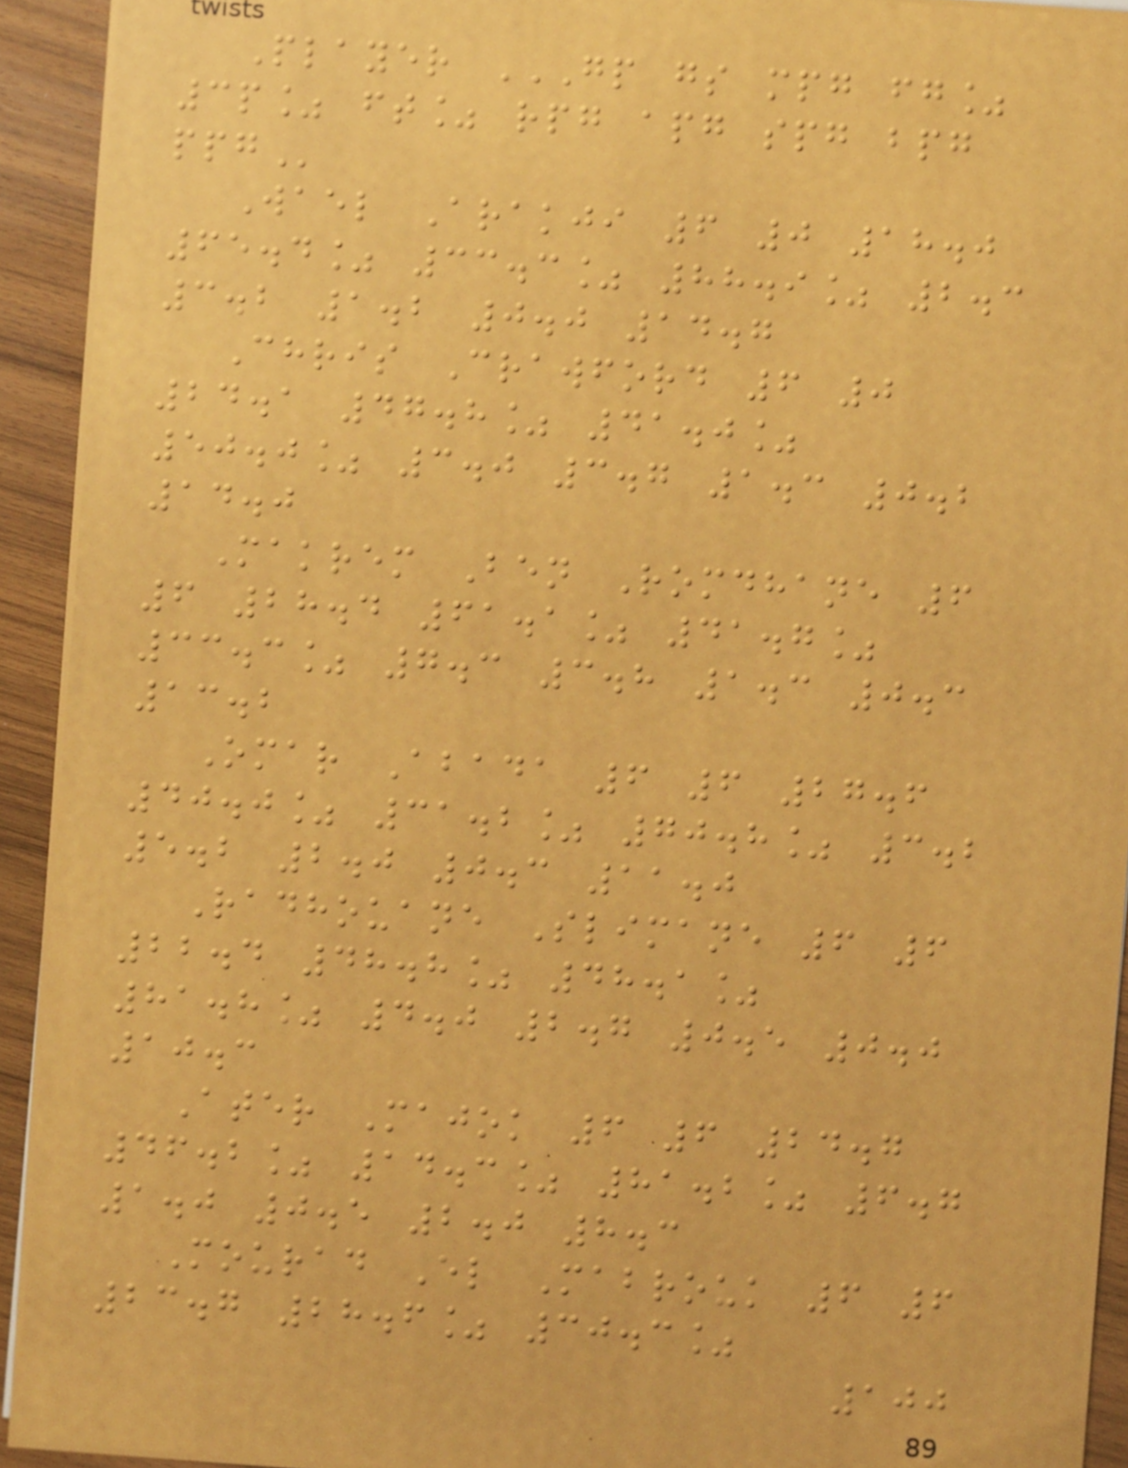Player GP GS MPG FG%
3P% FT% RPG APG SPG BPG
PPG
Wael Arakji 6 0 18.0
65.4% 33.3% 88.9% 2.3
3.2 1.2 0.0 14.7
Chris Crawford 6 0
24.1 47.8% 41.0%
50.0% 3.0 3.7 1.3 0.2
14.0
Makrem Ben Romdhane 6
6 28.4 61.1% 41.7%
33.3% 7.3 3.8 1.3 0.3
13.2
Omar Abada 6 6 27.6
40.0% 31.2% 70.8% 3.2
5.2 2.0 0.3 11.0
Radhouane Slimane 6 6
22.4 48.8% 48.1%
81.8% 4.0 2.7 0.5 0.0
10.3
Ater Majok 6 6 24.7
46.2% 14.3% 81.2% 6.7
1.0 0.5 2.0 8.3
Mourad El Mabrouk 6 6
23.7 28.6% 30.3%
100
